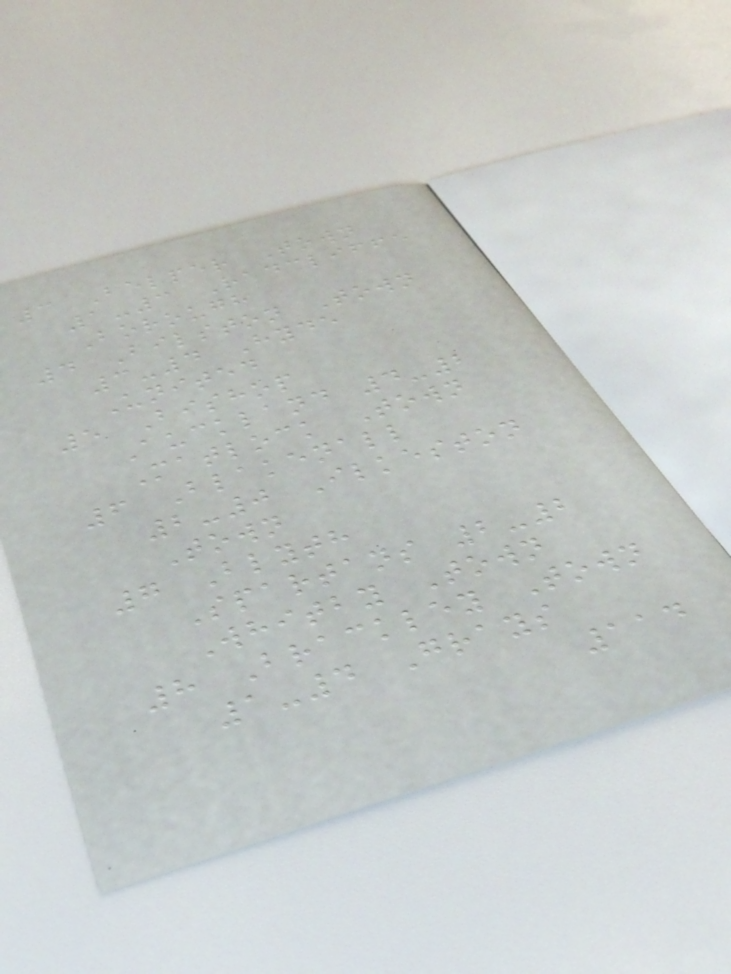3 Belper Town
1-3 Radcliffe
Borough
4 Bilston Town
3-4 Hyde
United
5 Bishop
Auckland 4-2
Matlock Town
6 Blakenall
2-0 Ilkeston
Town
7 Blyth
Spartans 2-2
Whitby Town
8 Brackley Town
1-4 Grays
114
